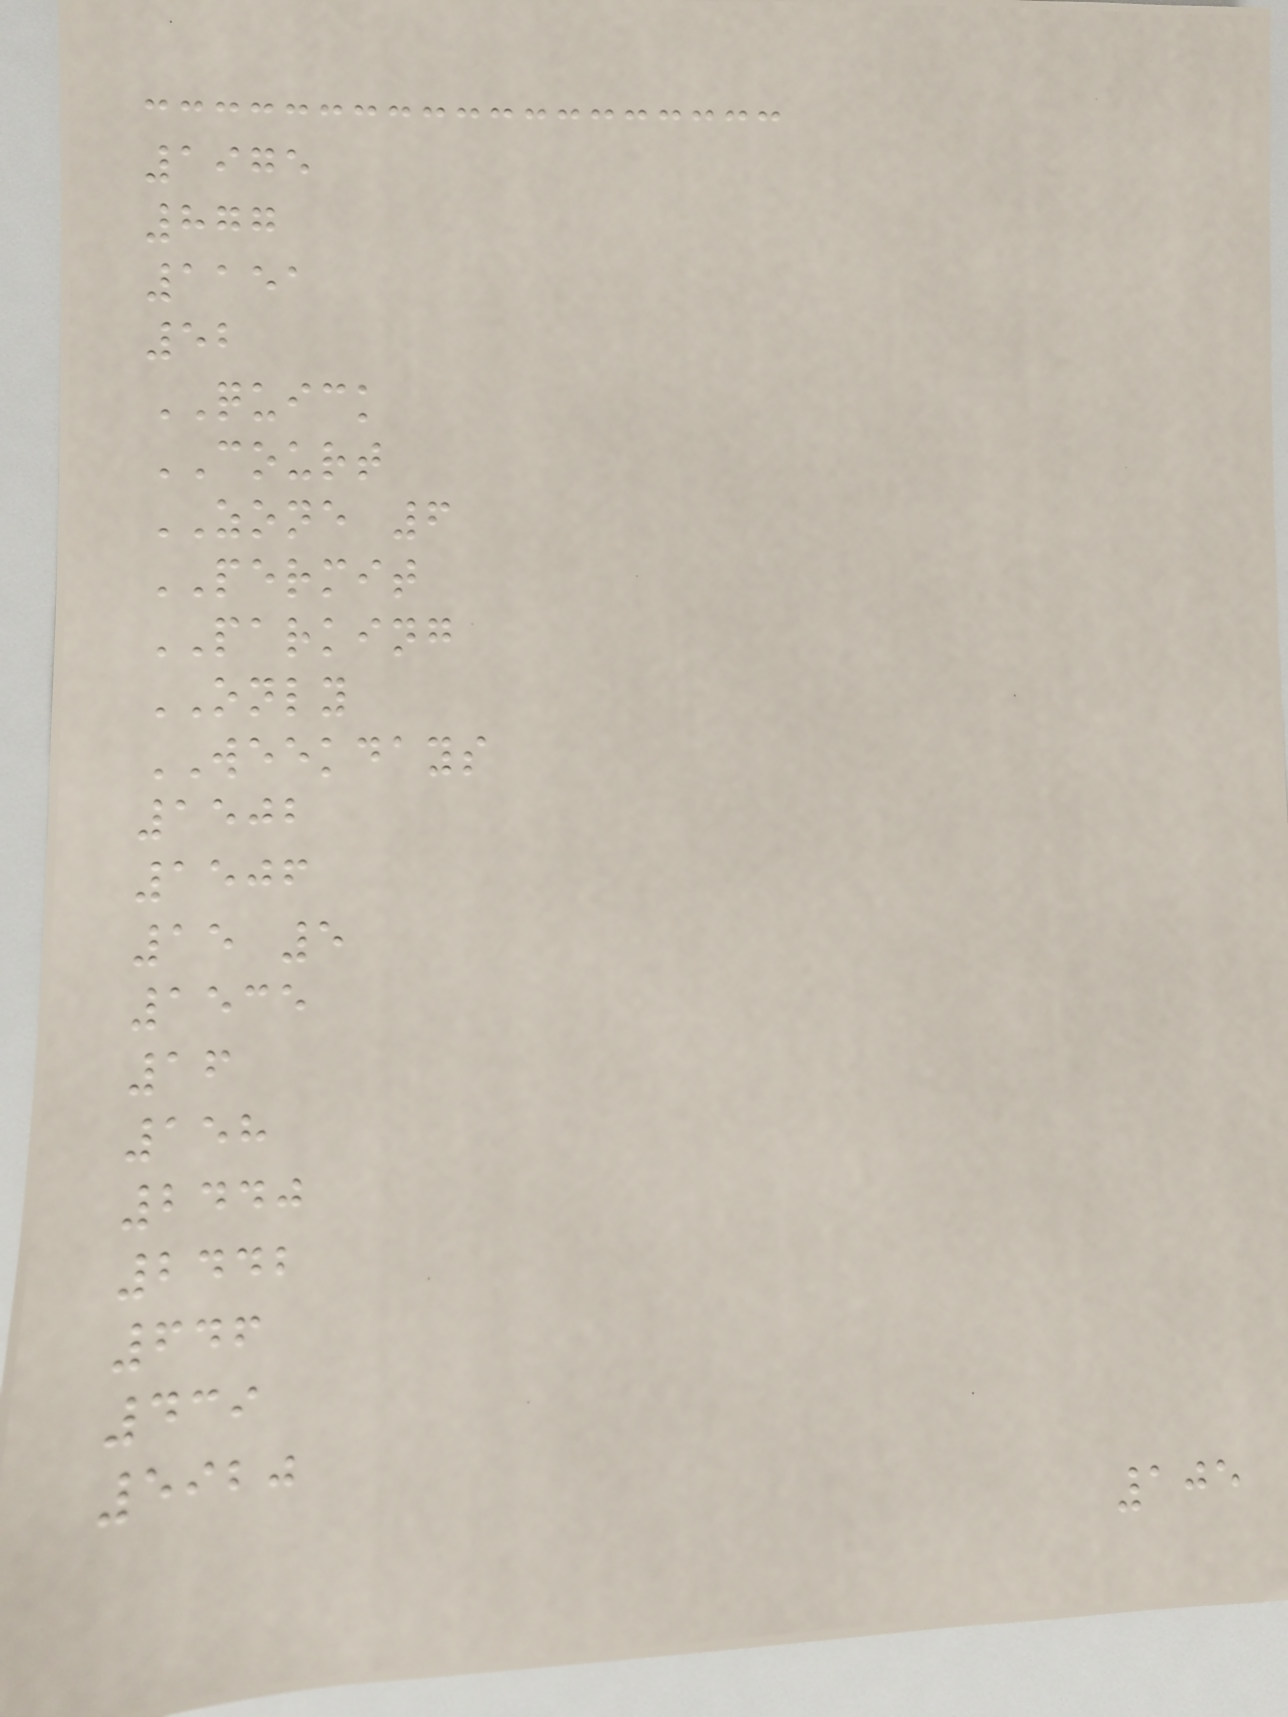1975
877
1151
52
QUICK
COURT
ZONE 6
PERMIT
PARKING
ONLY
WEEKDAYS
1502
1506
15 5
1535
16
158
2440
2442
646
439
5920
105
